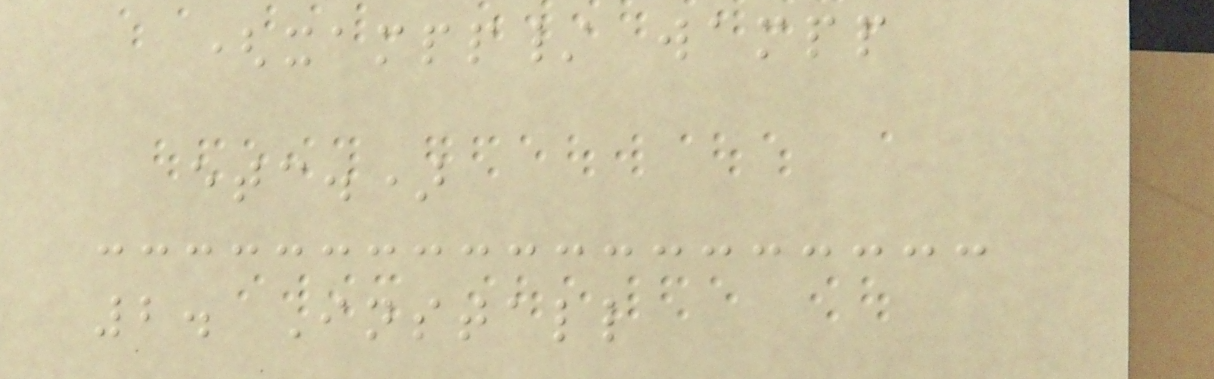(xampp/ wampp
etc.)
2. Install
